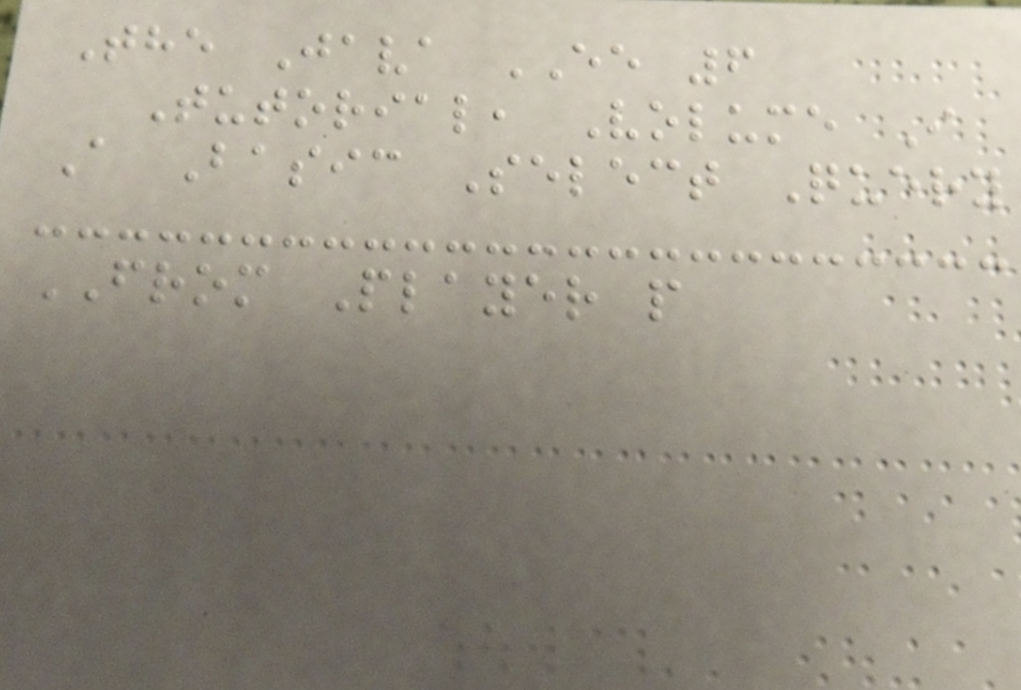The Java EE 6
Tutorial, Volume I
A Basic Select Query
FROM Player p
